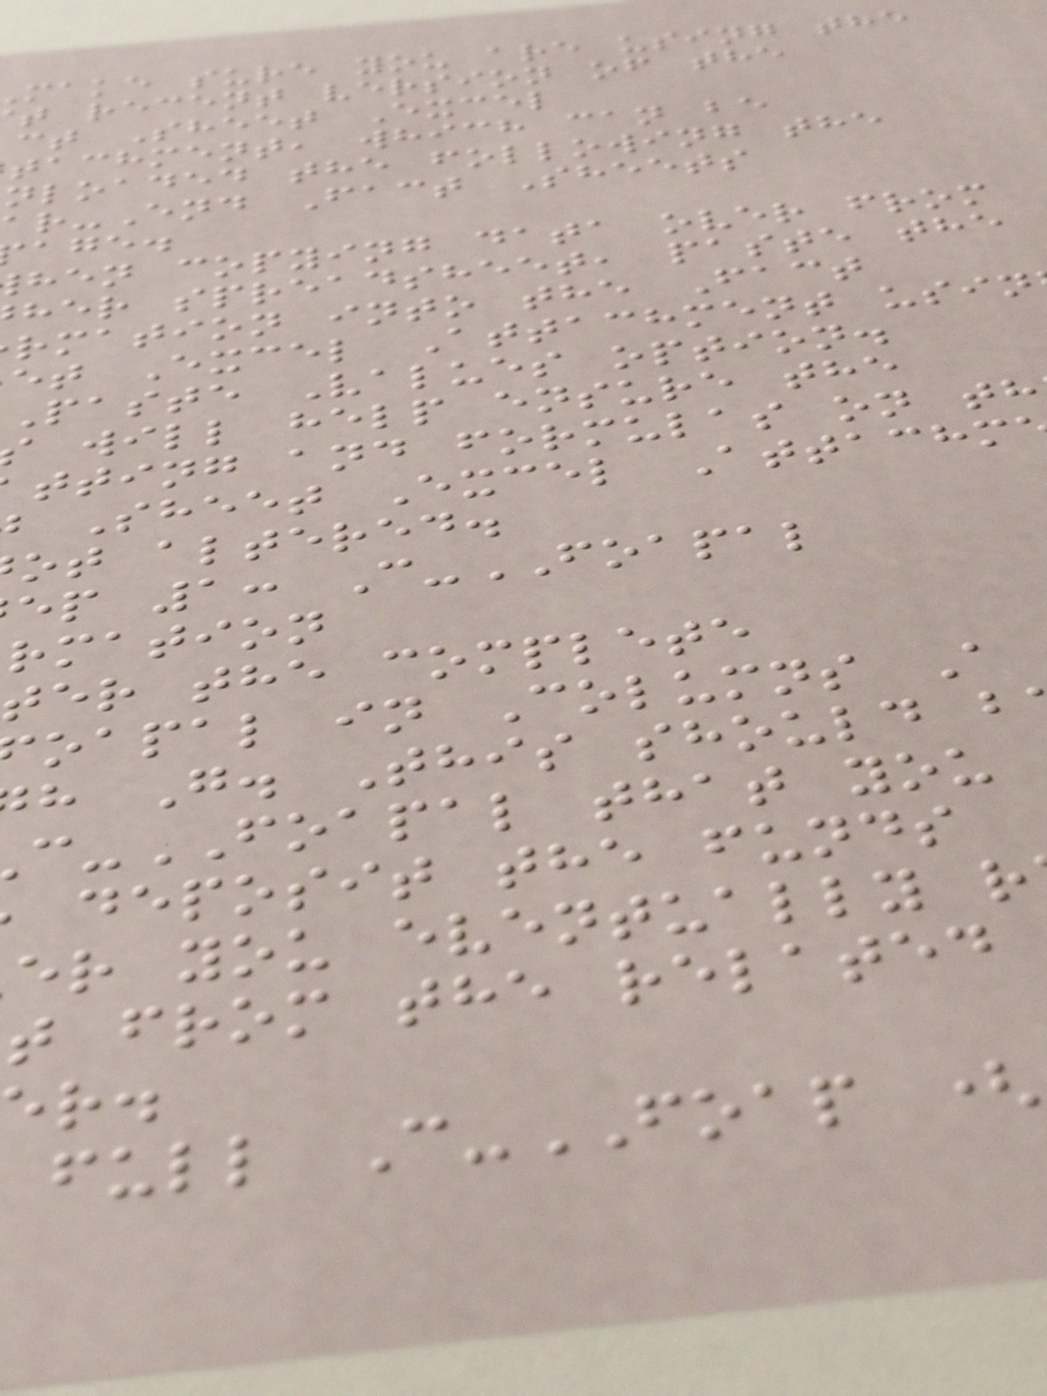make sure you are using the
t recent version of the
ct Sheet Excel
tachment, which can be
nloaded the following the
r-End Fact Sheets
age.
hen copying data over from
her spreadsheet, paste the
rmation into the Fact
et Excel Attachment usin
Paste Values option.
will help ensure the
tting and formulas on th
Sheet Excel Attachm
ot altered.
ep 1: C-FOAPAL
rmation
ter the complete
oapal in Columns A
h G. This should b
-FOAPAL that you
deposit the funds
er you eventually r
t from the related
full C-FOAP (
